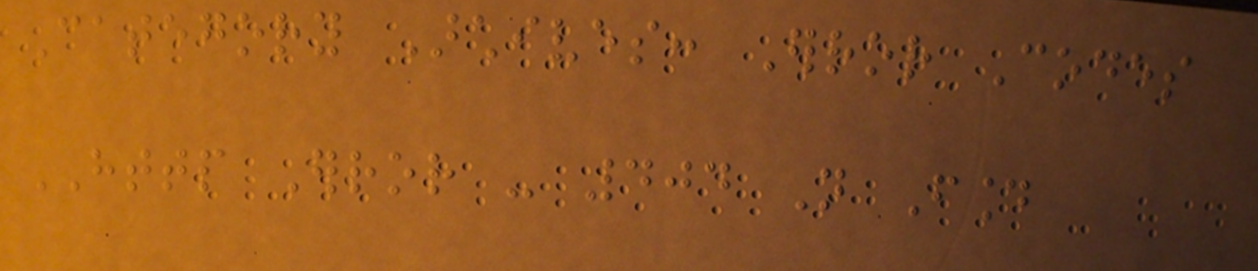Category Archives: Error Codes
HTTP Error - 404 Not Found
